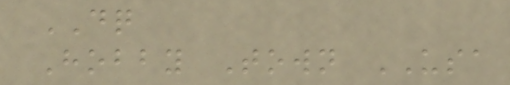DQ
Hobby Town USA
